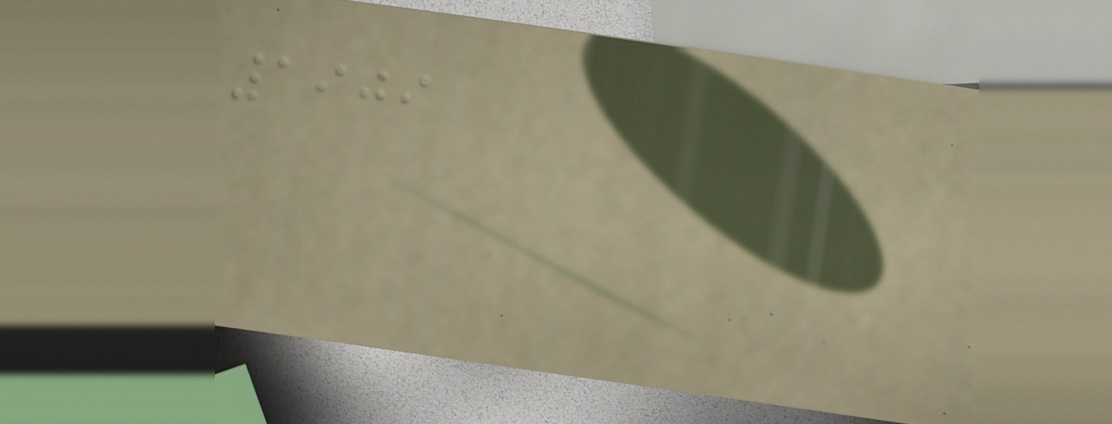1909
